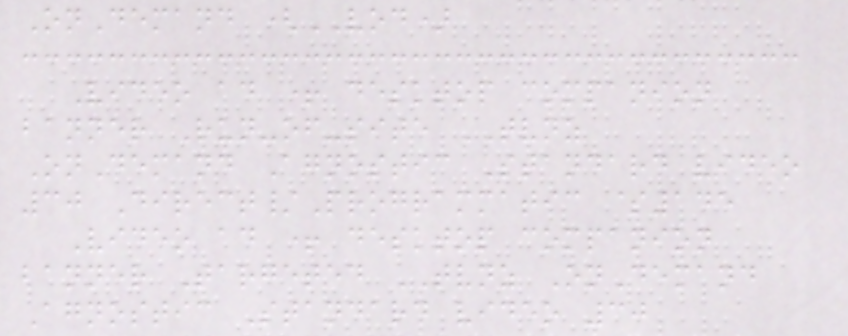OnDemand (VOD)
Video ad + desktop companion
banner Run-of-site TVNZ
OnDemand Agnostic Standard video
30 Direct/Programmatic $145
Video ad + desktop companion
banner Targeted TVNZ OnDemand
Agnostic Standard video 30
